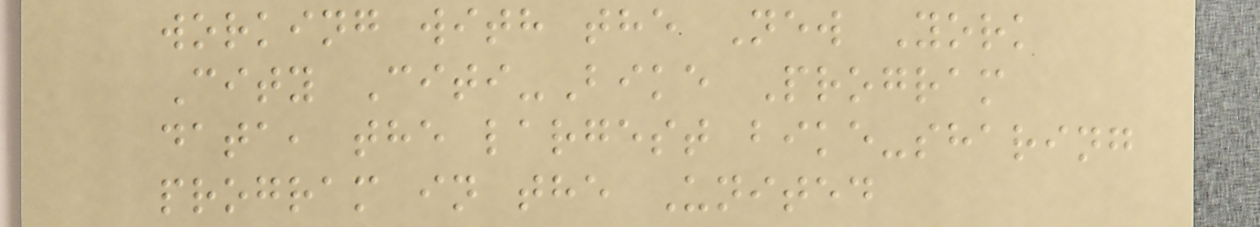working with the New York
City Citi-Bike Program
data, the largest bike-sharing
program in the United
